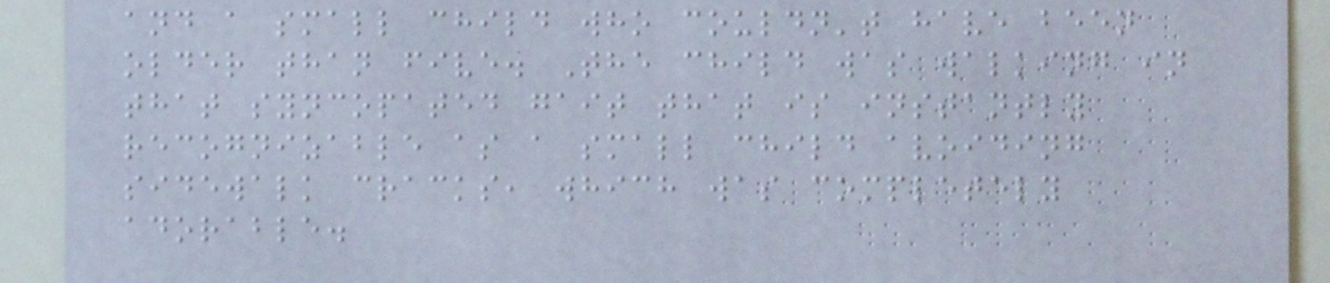and a small child who couldn't have been
older than five. The child was walking in
that syncopated gait that is instantly
recognizable as a small child avoiding
sidewalk cracks, which was completely
adorable.
